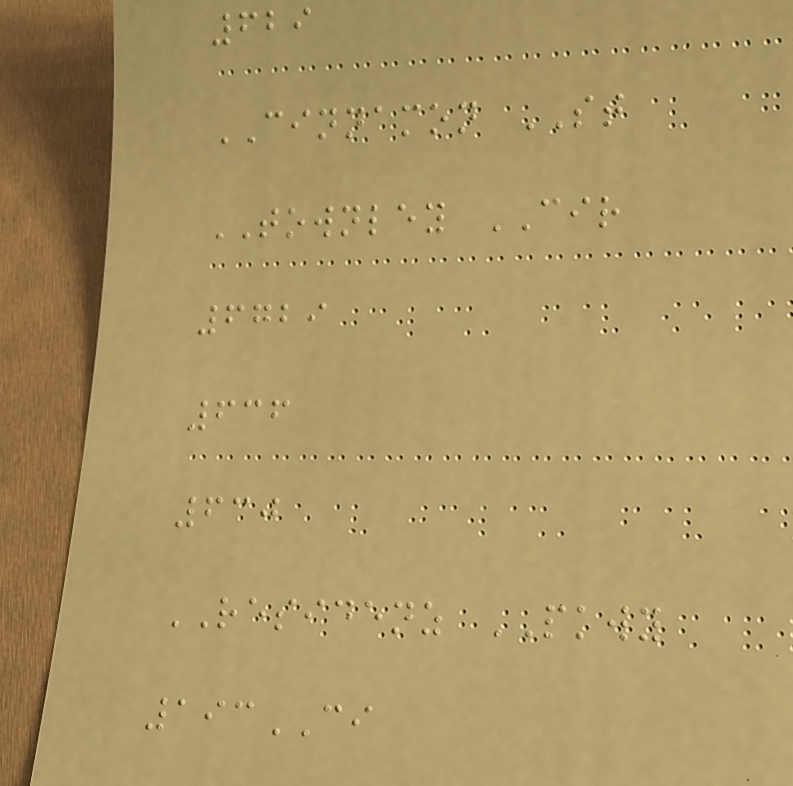629
CINNAMON ST
TOWNLEY CIR
6729
636
630
RESIDENZ PKWY
193CI
